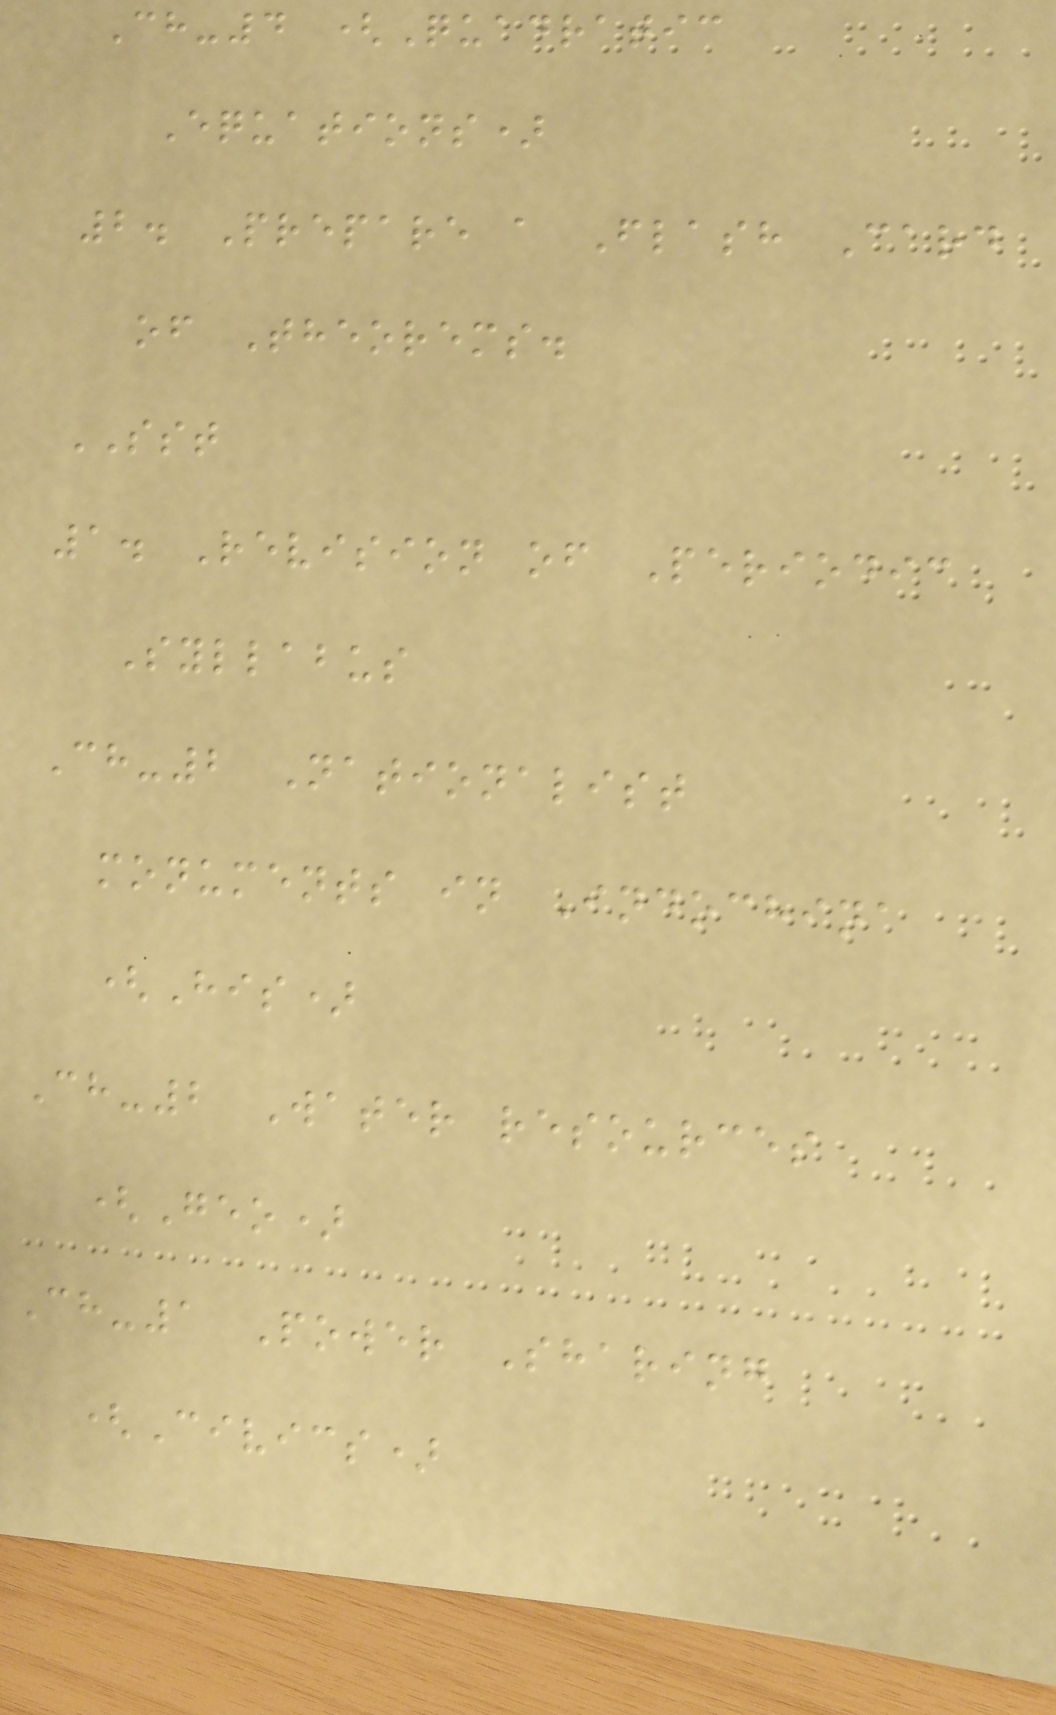Ch-4 (Quadratic
Equations)
2. Prepare a Flash Card
of Theorems.
SST
1. Revision of Periodic
Syllabus
Ch-2 Nationalist
monuments in Indochina
(His)
Ch-2 Water resources
(Geo)
Ch-1 Power Sharing
(Civics)
